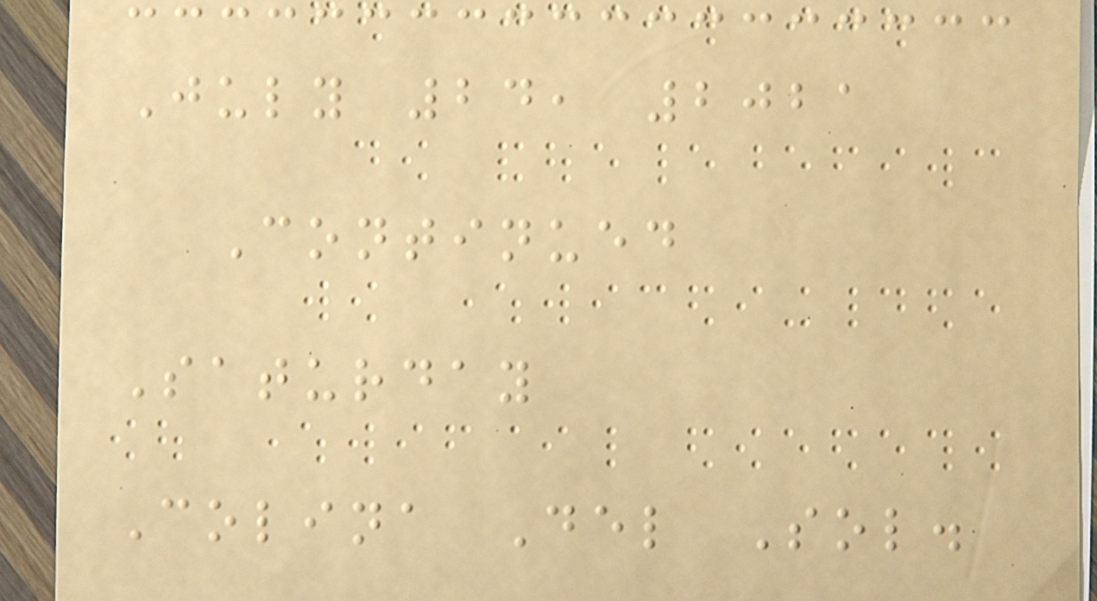July 24, 2021
Continued
Saturday
Colina Del Sol.
